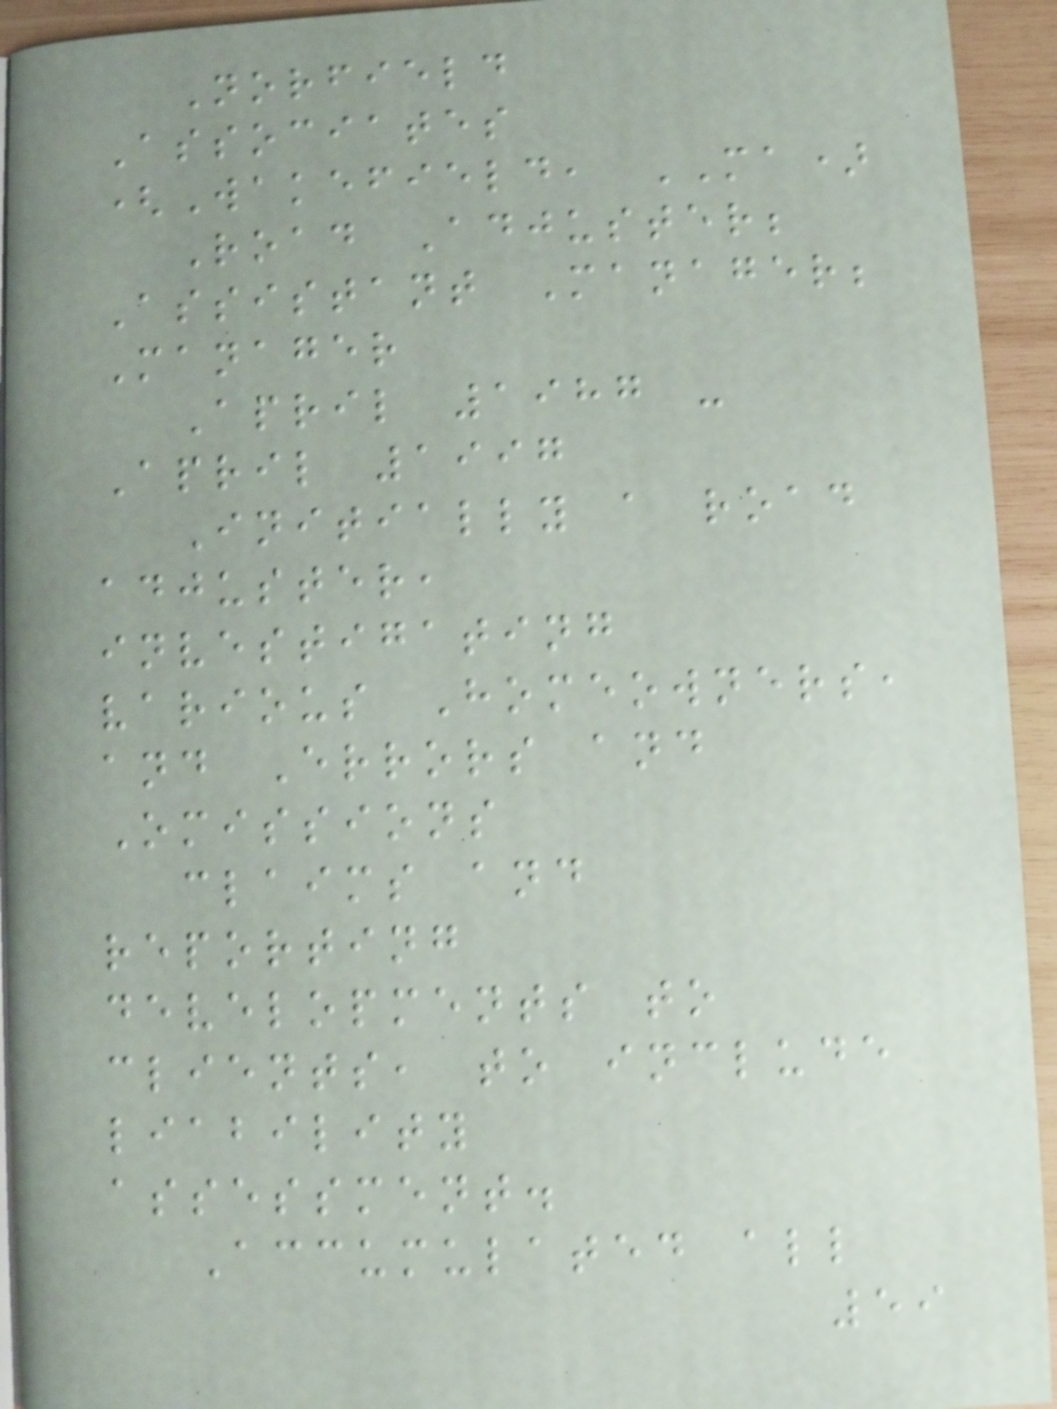Norfield
Associates
(Wakefield, MA)
Road Adjuster;
Assistant Manager;
Manager
April 1987 -
April 1997
Initially a road
adjuster,
investigating
various Homeowners,
and Errors and
Omissions
claims and
reporting
developments to
clients, to include
liability
assessment.
Accumulated all
59
